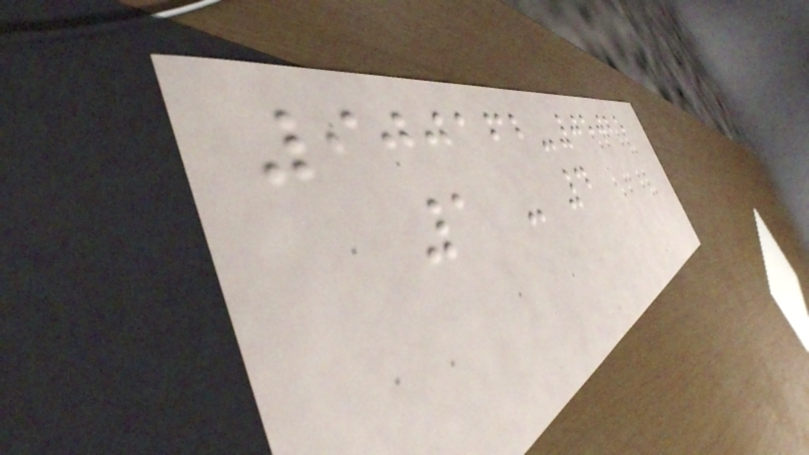900162-05025
1 - 4
